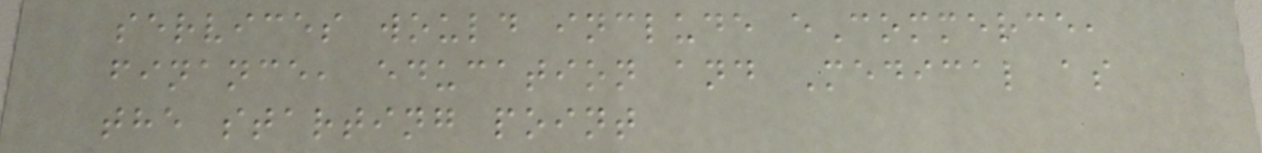services would include eCommerce,
finance, education and Medical as
the starting point
